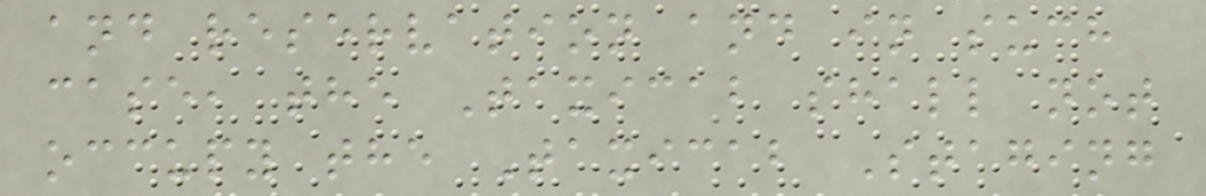and reservation and in such
case, the Taxicab shall not
occupy the Taxicab Staging
